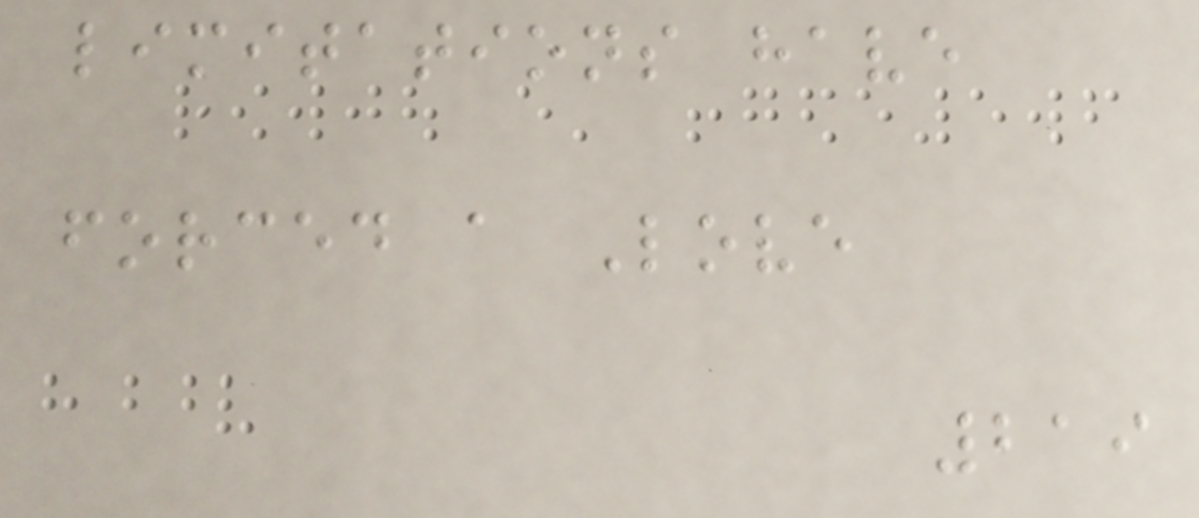limitations have
forced a Love
219
